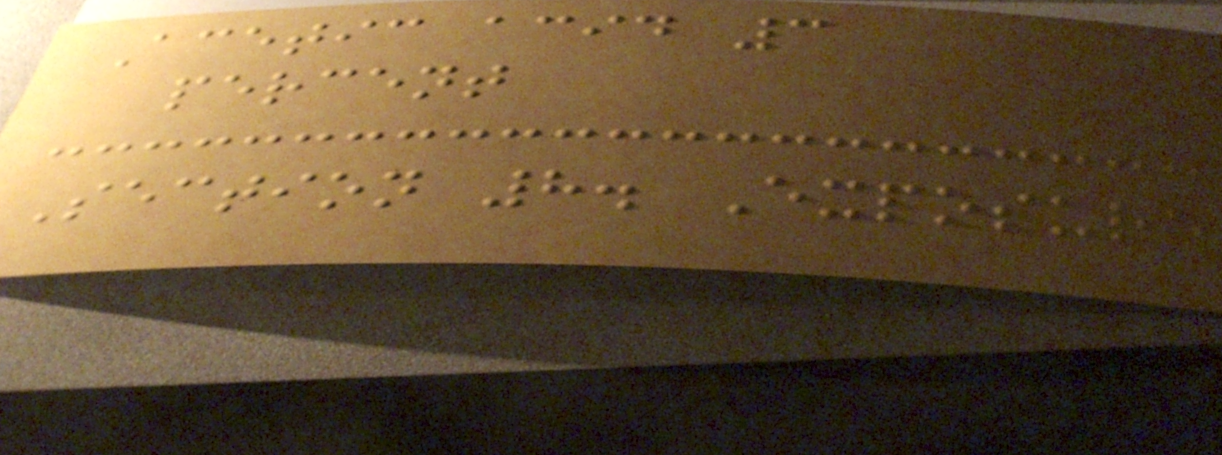Acetic acid 3
percent
Section 8. Exposure
